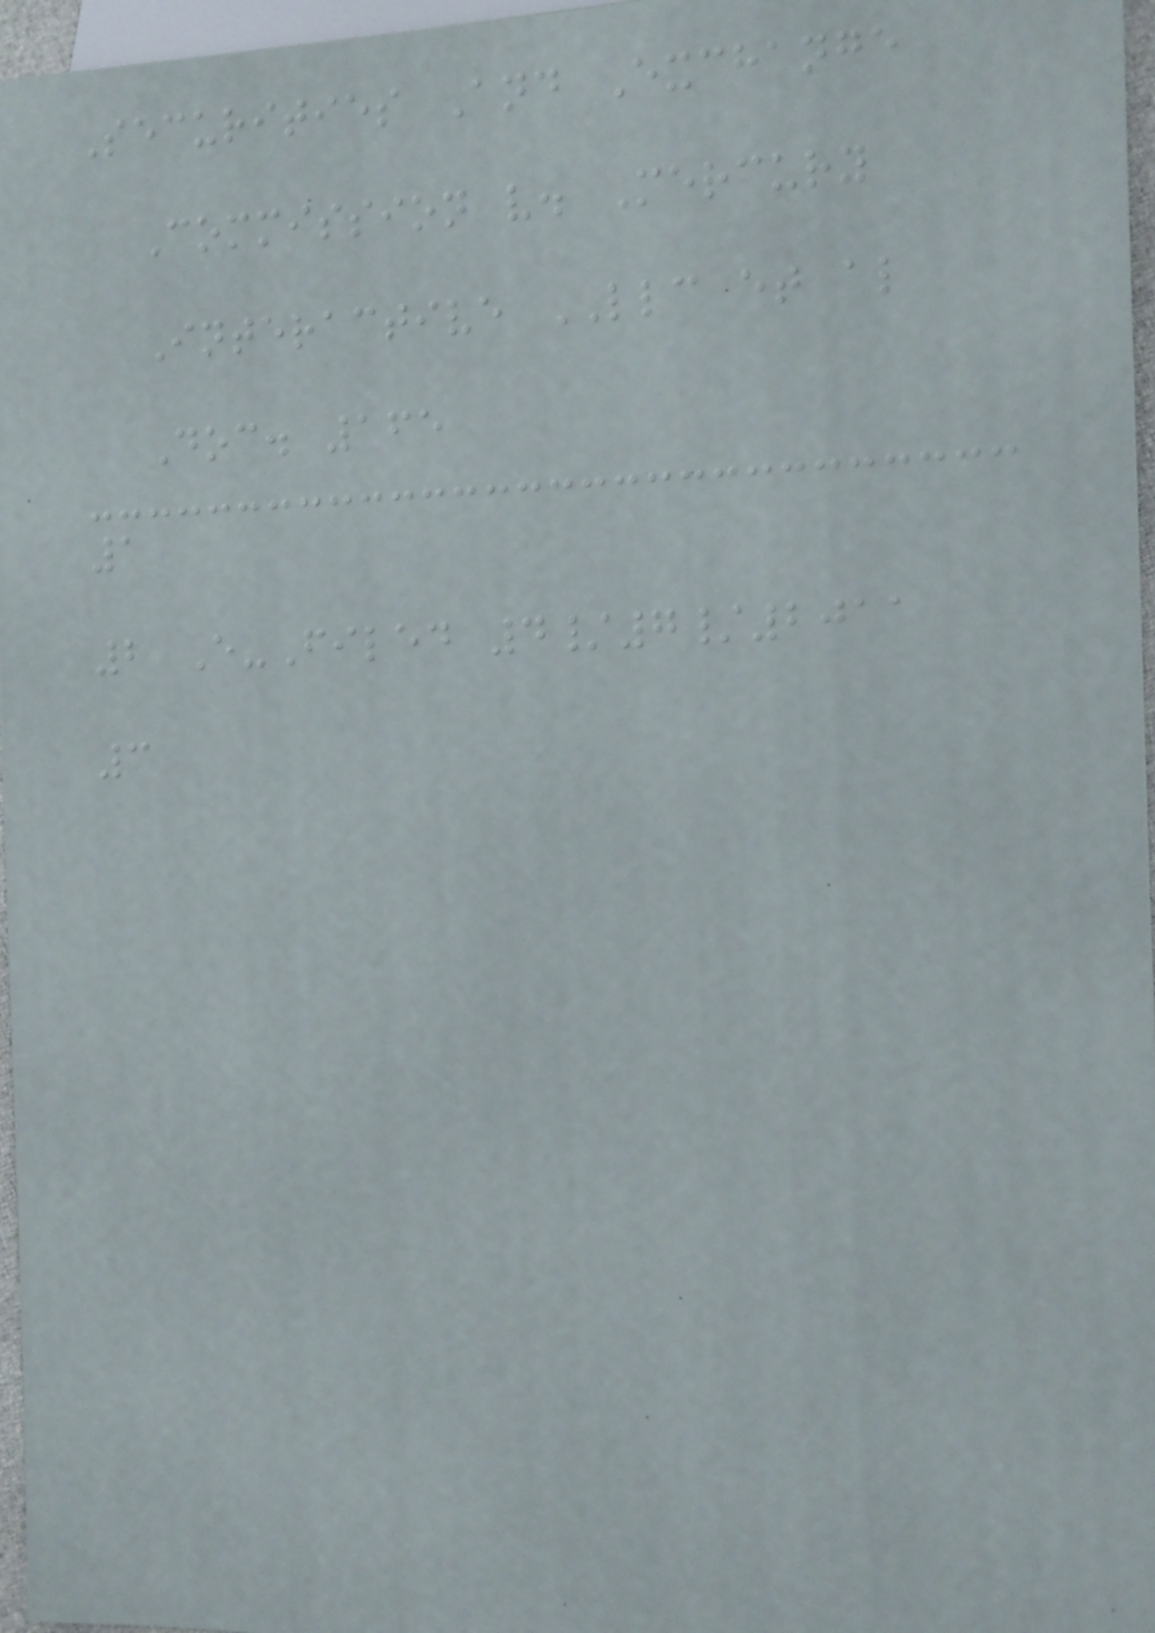Securities And Exchange
Commission v. Mercury
Interactive LLC et al
Doc. 165
1
2 E-Filed 4/7/2011
3
